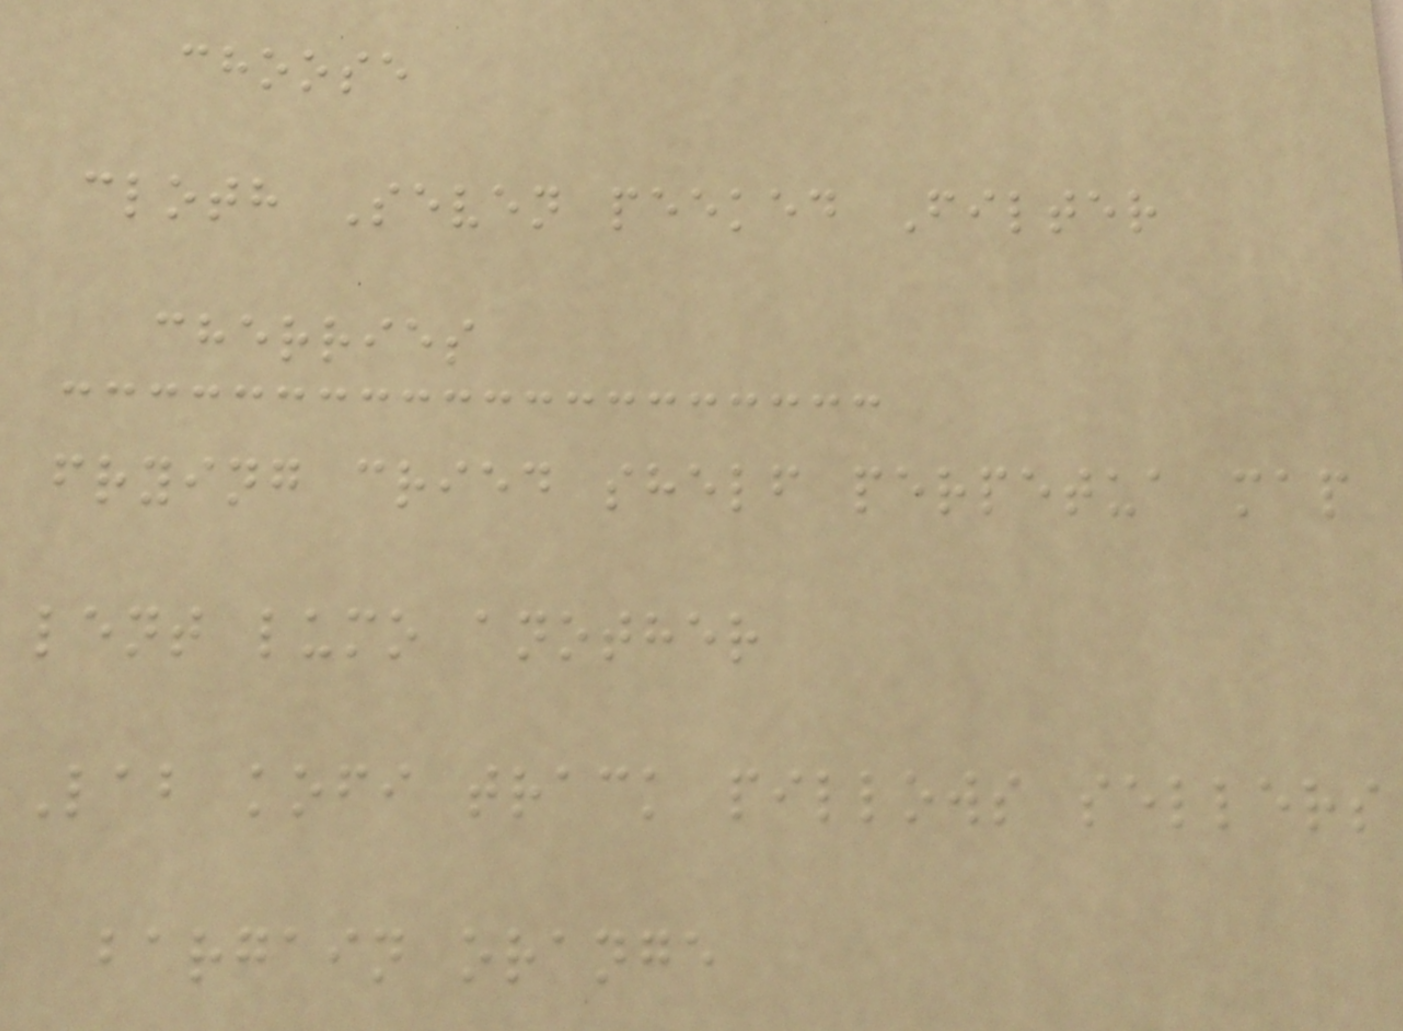choose
cloth Seven peeked Filter
cherries
frying cried shelf perpetua map
lent lumo another
Lab kofi track pillows sellers
bargain orange
